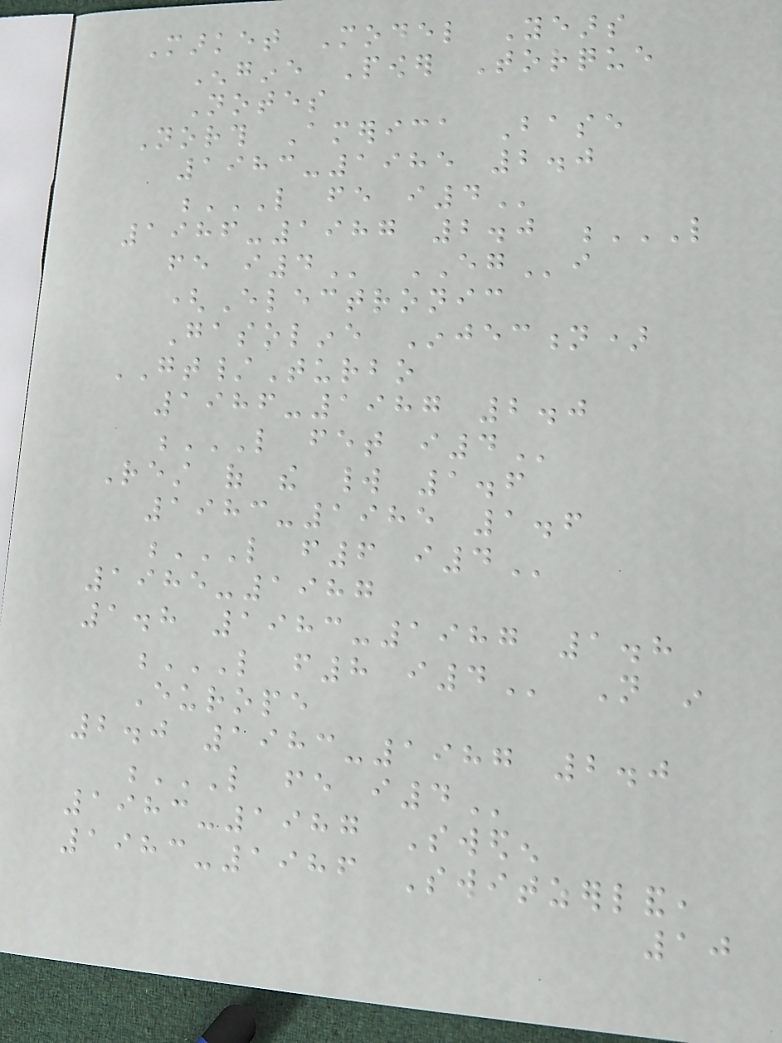Market Model Years
Engine Power Torque
Notes
North America Base
1983-1985 2.0
L FE I4
1986-1987 2.0 L
FE I4 EGi
(Electronic
Gasoline Injection)
GT/Turbo
1986-1987 2.0
L FET I4
Rest of the world 1.6
1983-1985 1.6
L F6 I4
1985-1987
1.8 1983-1987 1.8
L F8 I4 Not in
Europe
2.0 1983-1987 2.0
L FE I4
1983-1987 Sweden
1983-1986 Switzerland,
10
